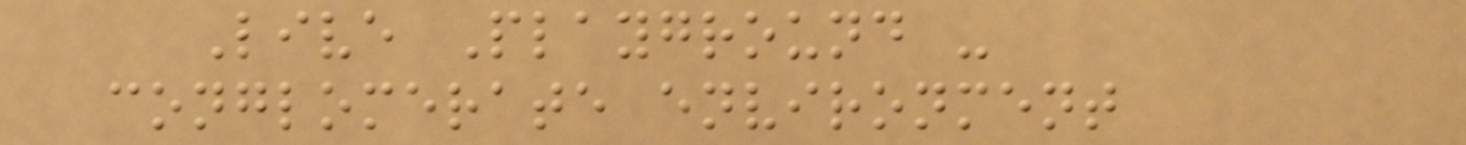Live Playground -
conglomerate environment
